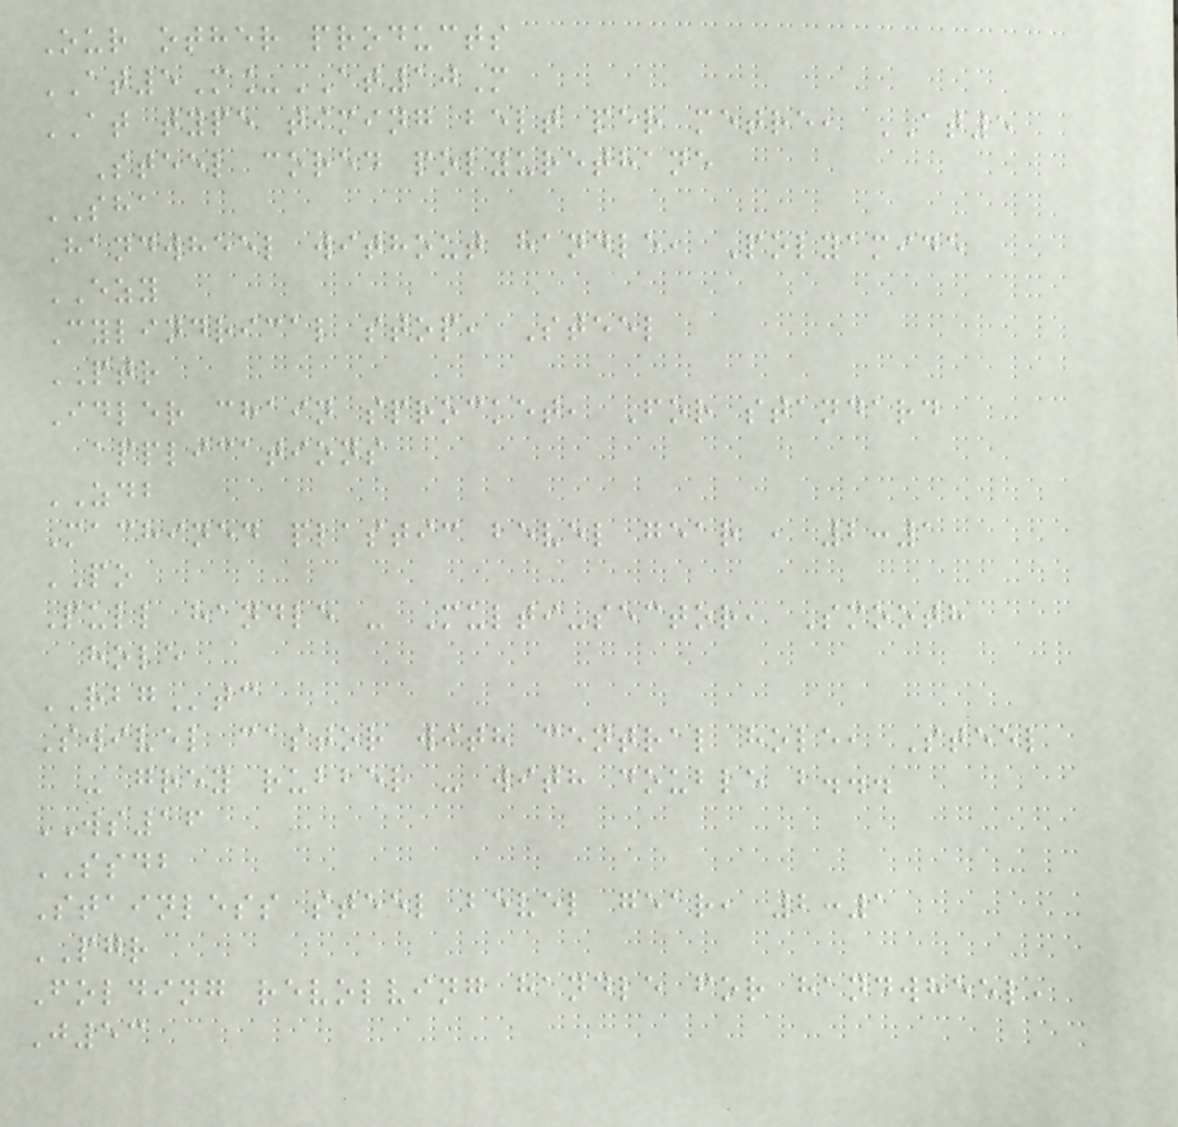Our other products
AT5M_AT10M
AT type timing belt per metre, AT5
Steel cored polyurethane
SHA
Handwheel without handle, Polyamide
EZY
Cylindrical stop, Steel
PTR
Idler chain sprocket, For standard
applications
ZDB
Machined plastic bevel gear , 2:1
PO
Pull handle - Multi-sector, Smooth
hole
RBGtc
Swivel castor with central hole, Steel
- grey rubber - with double b...
WS16
SSDB
Stainless steel bevel gear, 2:1
PGR
Folding revolving handle for handwheel,
J53
